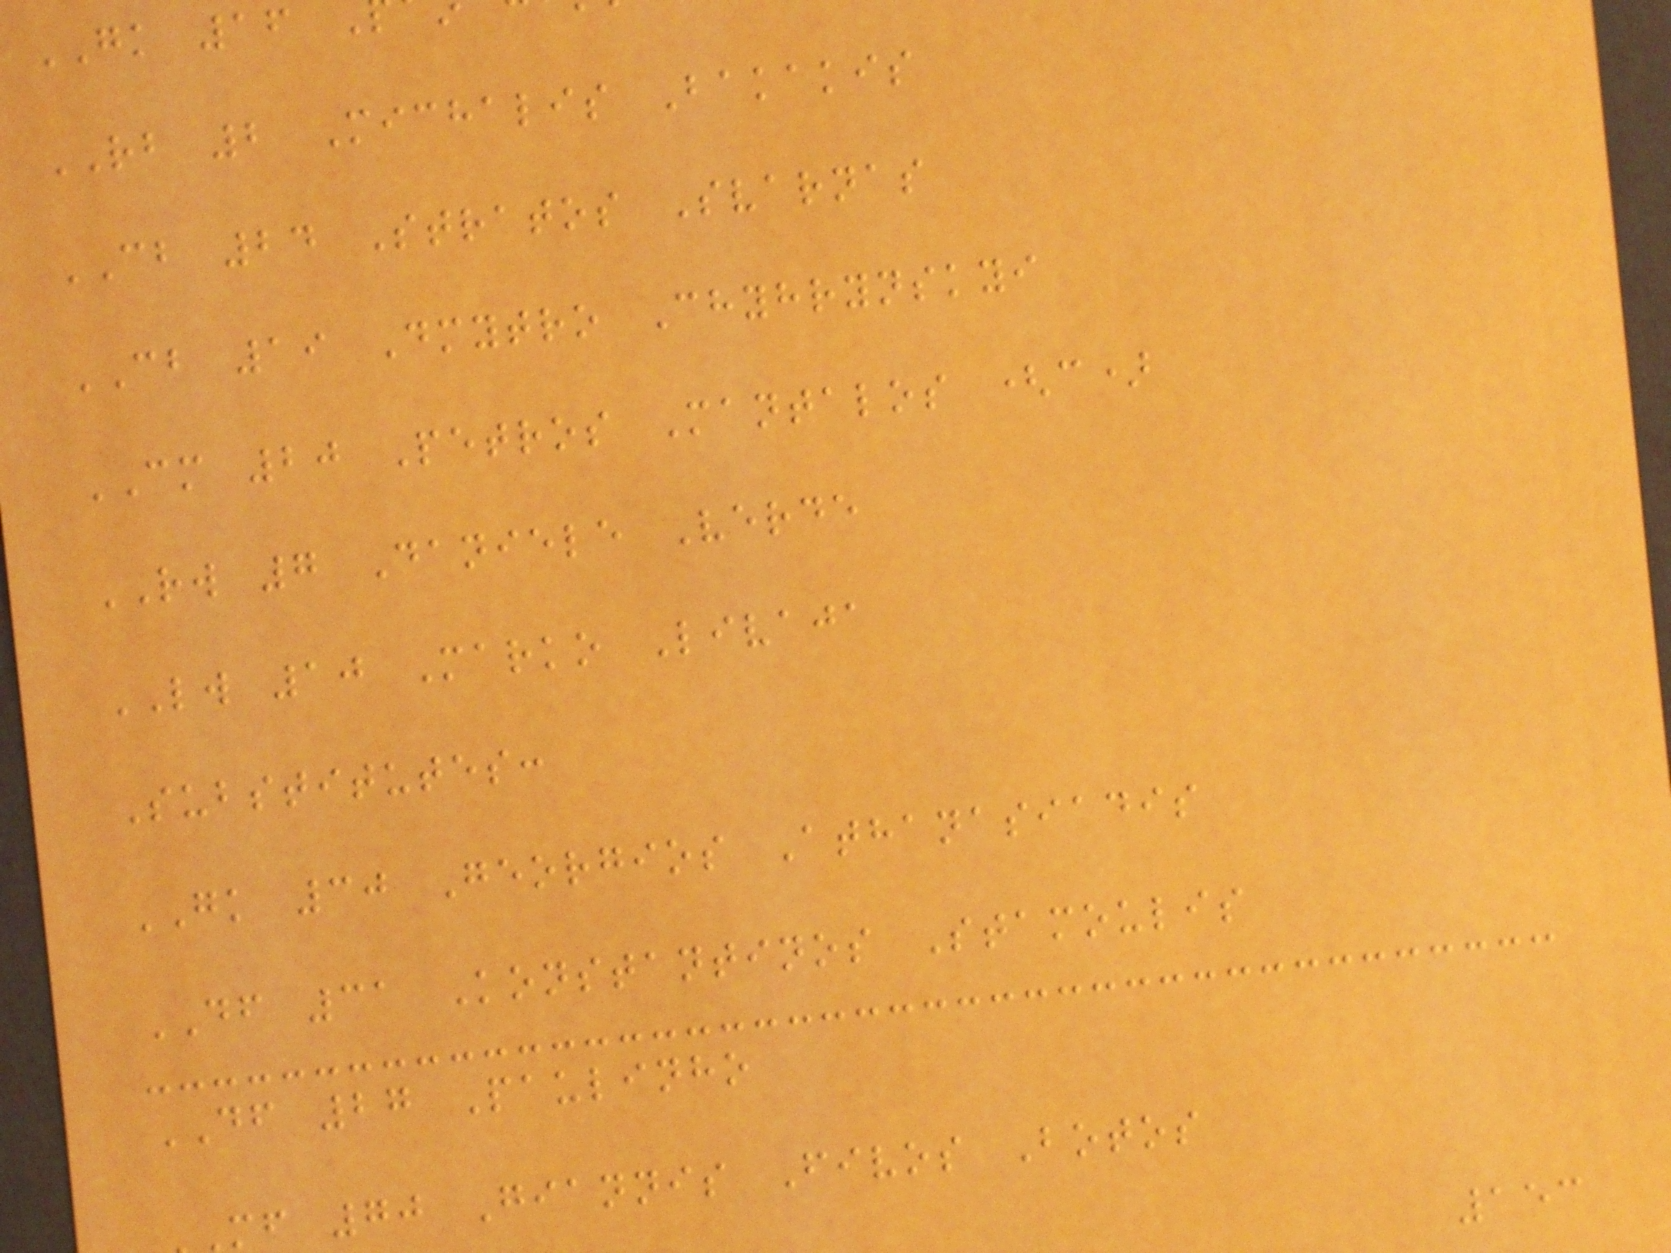GK 16
RB 2 Michalis Bakakis
CB 24 Stratos Svarnas
CB 19 Dmytro Chyhrynskyi
CM 20 Petros Mantalos (c)
RW 7 Daniele Verde
LW 10 Marko Livaja
Substitutes:
GK 30 Georgios Athanasiadis
DF 31 Konstantinos Stamoulis
DF 27 Paulinho
mf 70 Giannis Fivos Botos
153
